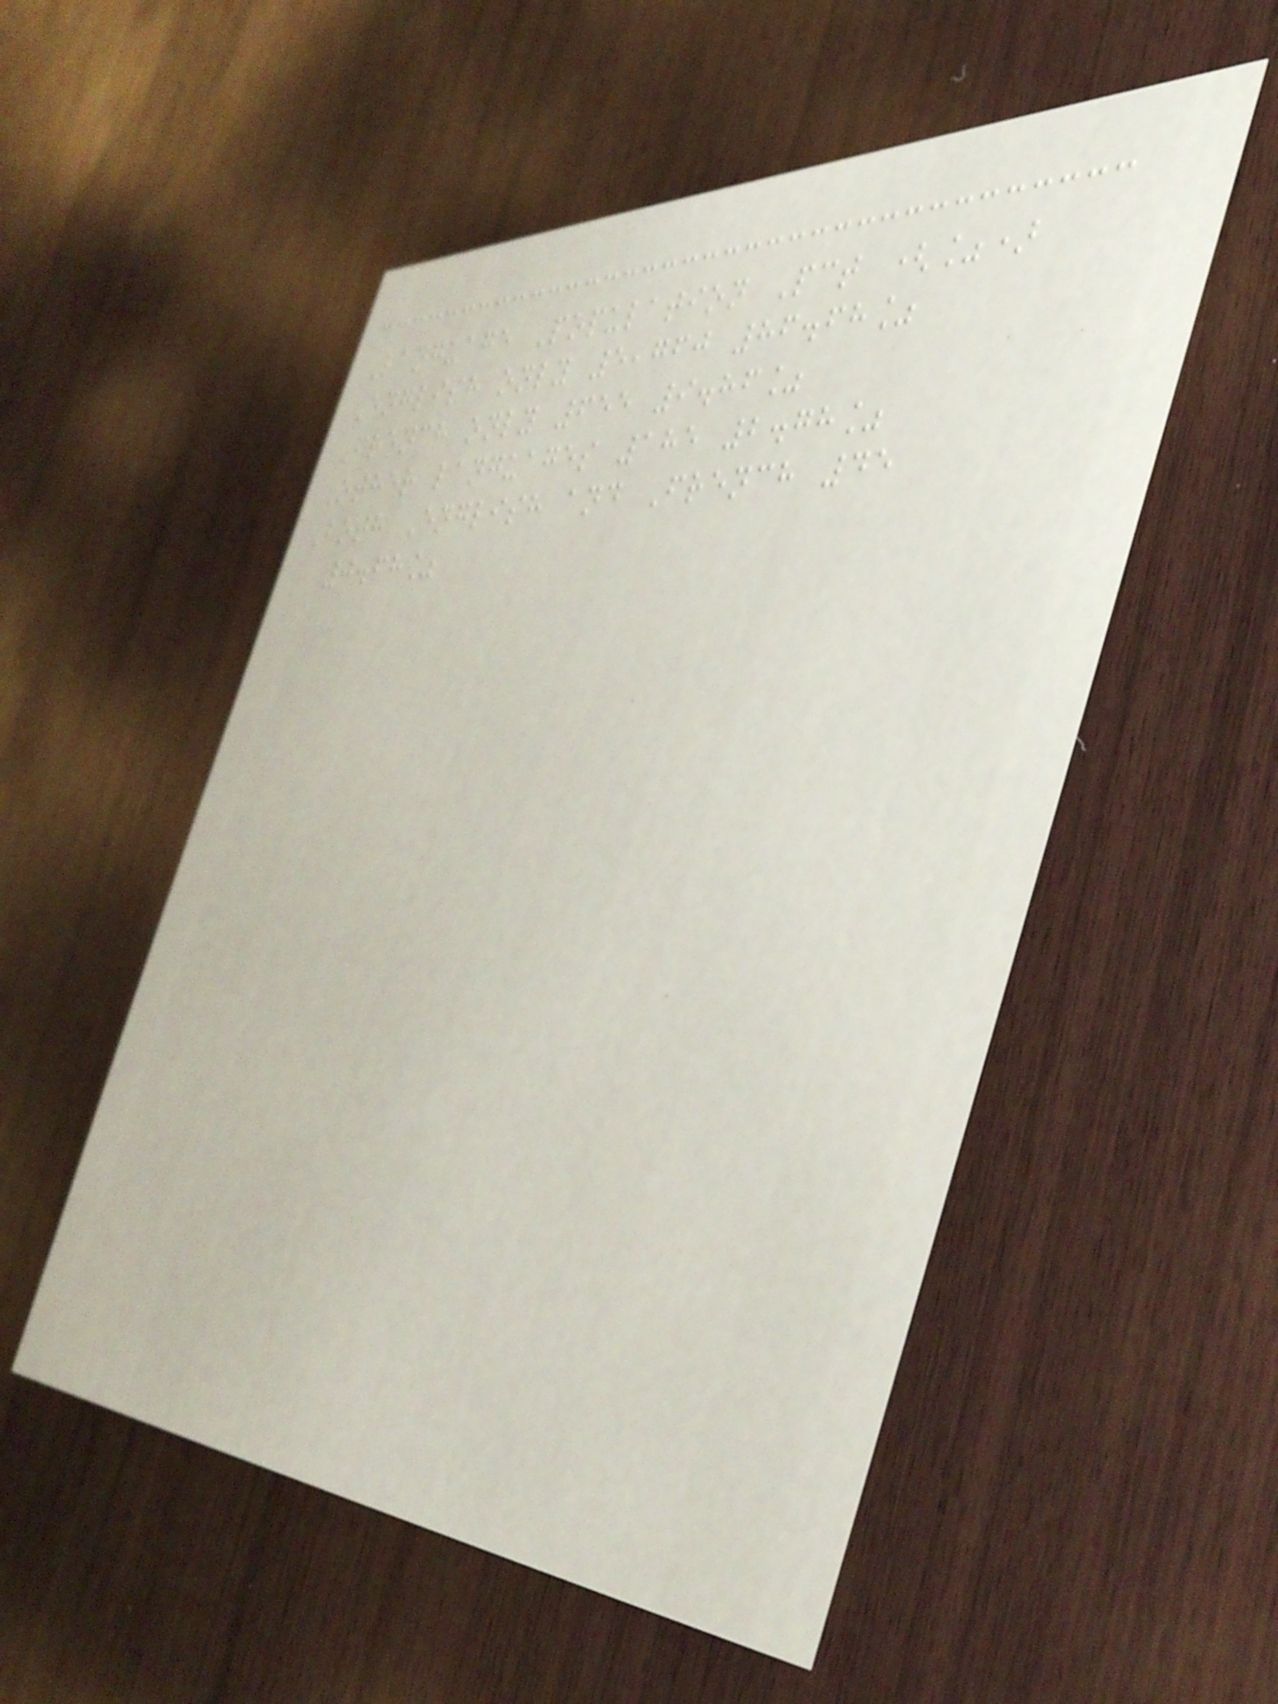Language Population Pct (%)
English only 5,760 86.68%
French only 655 9.86%
Other languages 185 2.78%
Both English and French 45
0.68%
